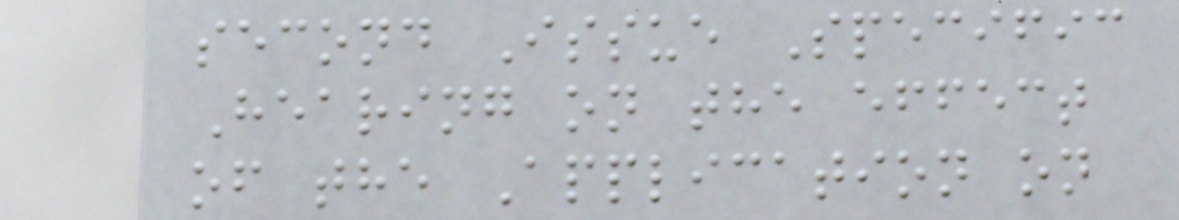second Issue Specific
Hearing on the effect
of the Application on
